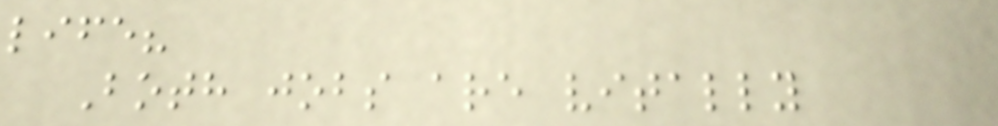life?
Both jobs are vitally
